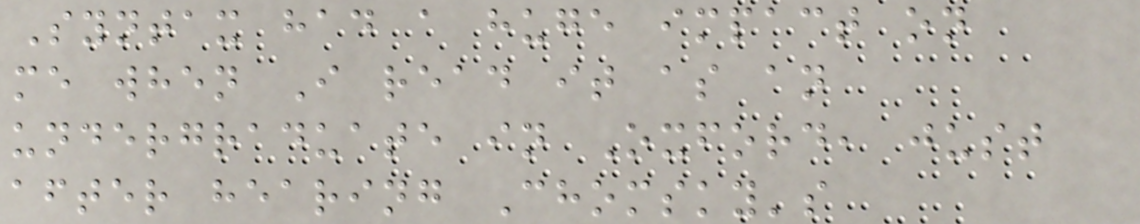Syntax had a huge impact on
me when I read it as an
undergraduate in Oxford, just
after hearing Chomsky's
